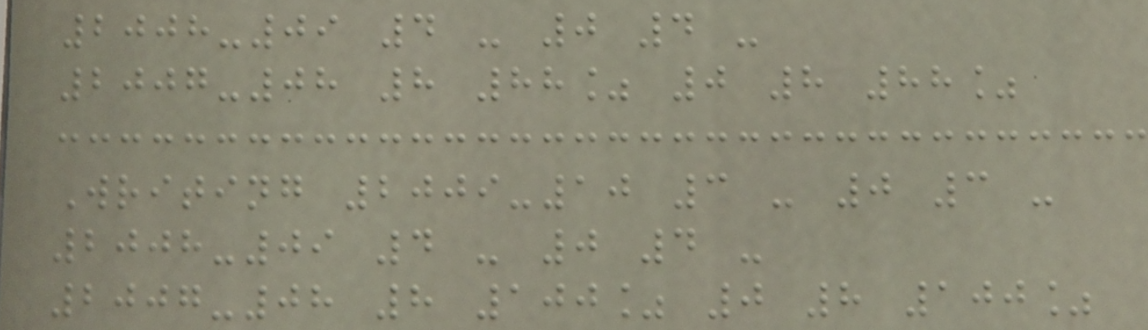2008-09 4 - 0 4 -
2007-08 8 88% 0 8 88%
Writing 2009-10 3 - 0 3 -
2008-09 4 - 0 4 -
2007-08 8 100% 0 8 100%
